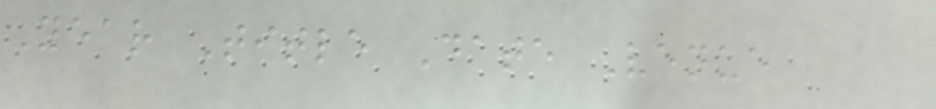Year Title Date Venue
